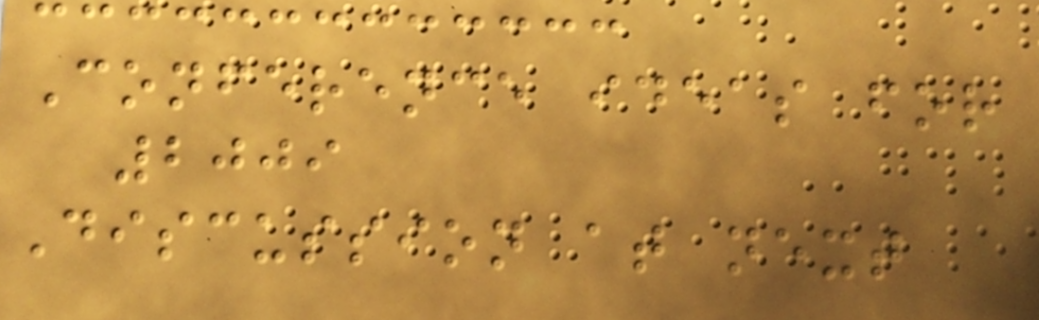Conference ideas for
2009
Discussion at next
